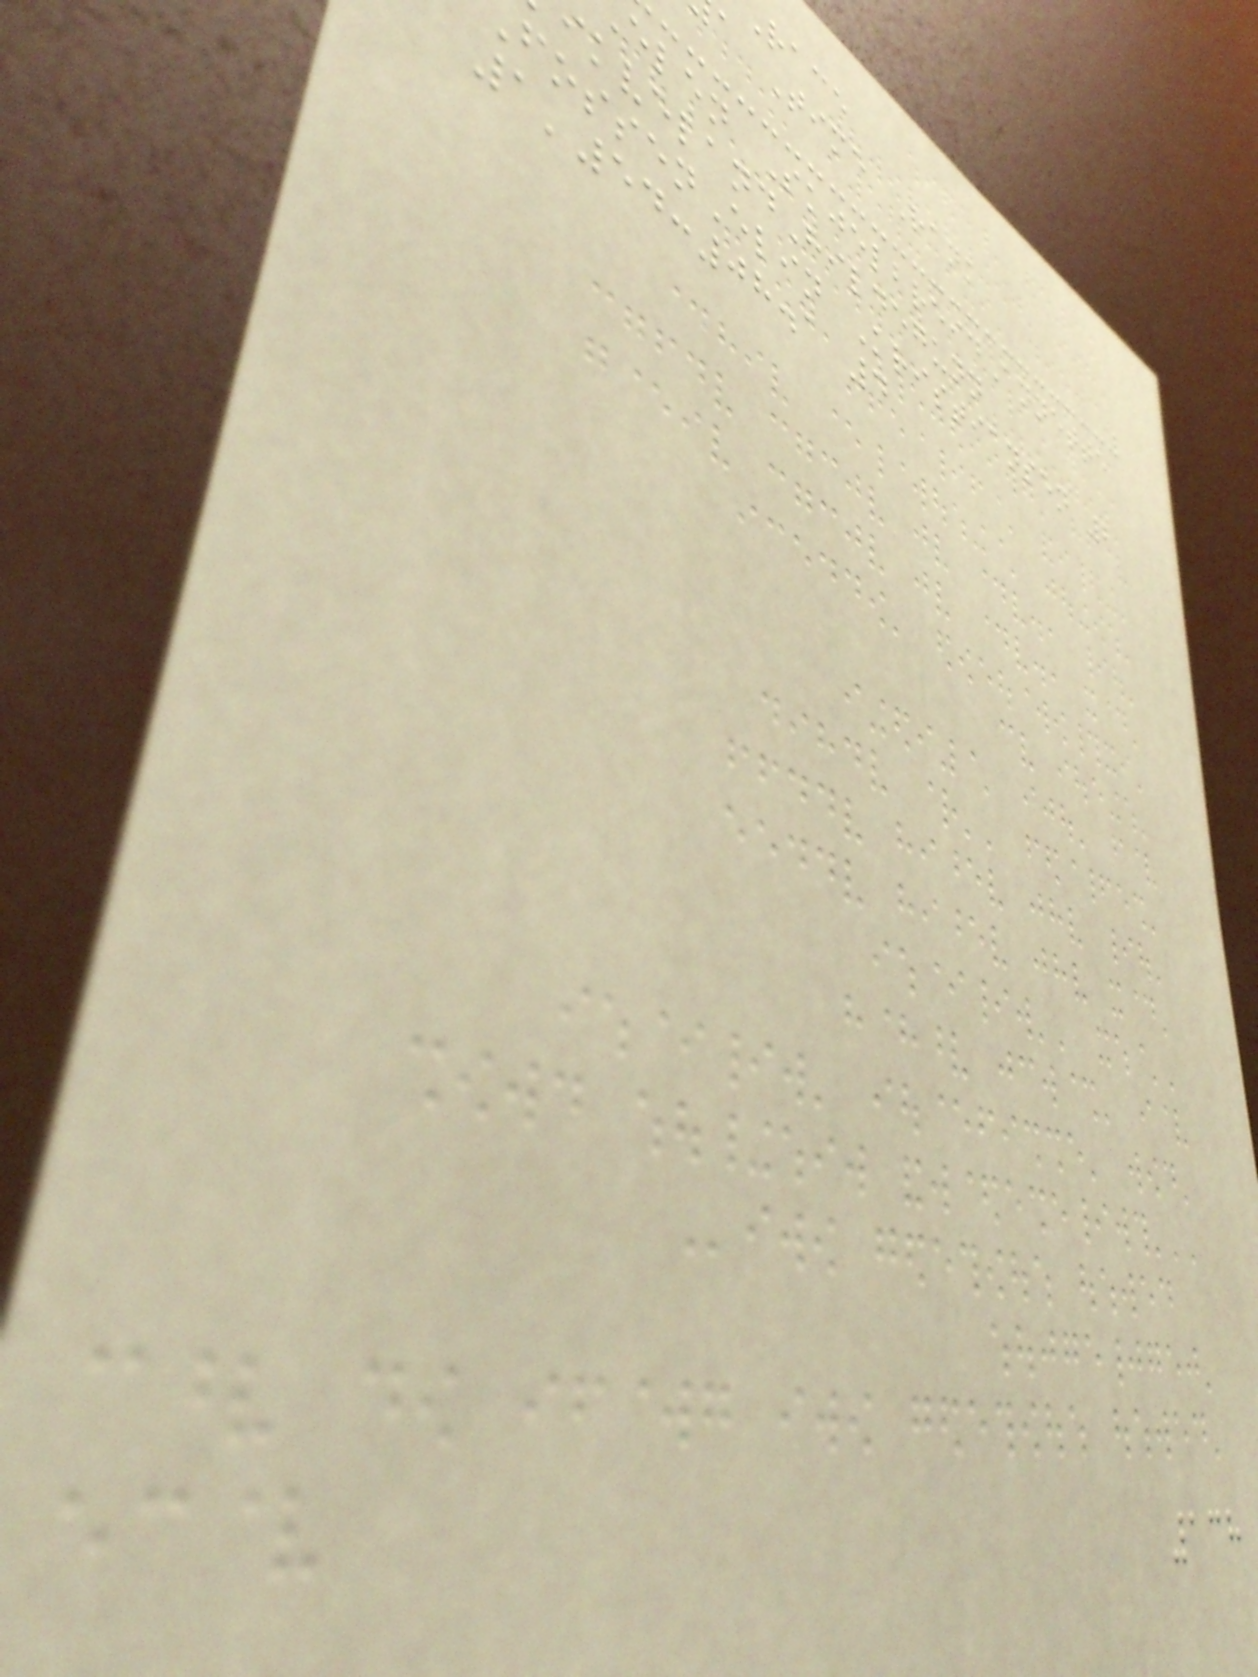race
a Time Rank
elen SkjelbreidAnnette
ikvelandHildegunn
ossenElin Kristiansen 2
1'54:08.1 4
138
